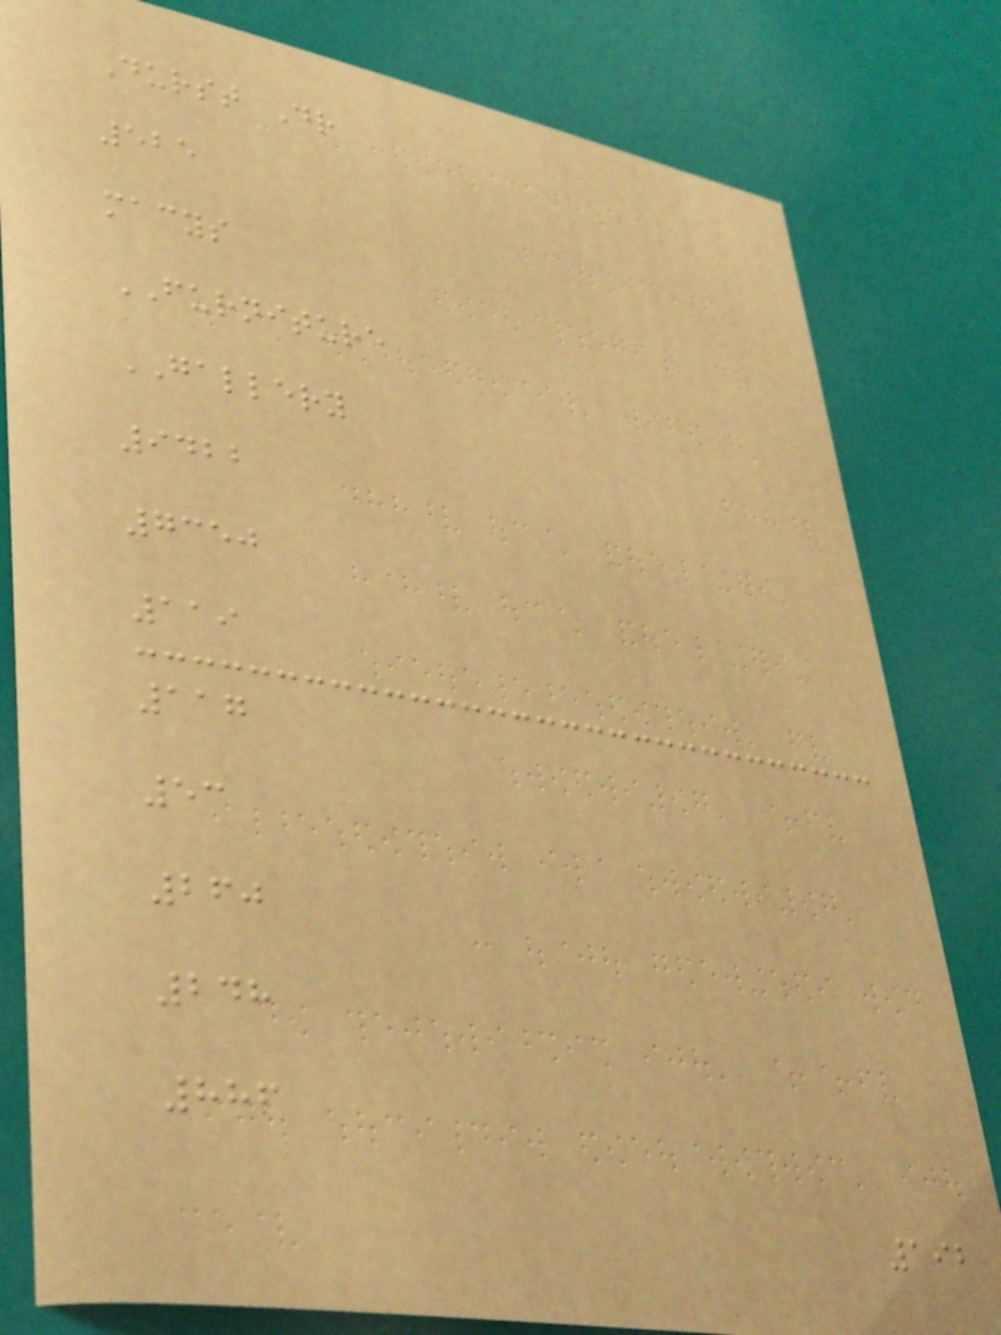Durst Dr
525
macys
FURNITURE
GALLERY
9422
7350
119
117
53
260
248
886
192
